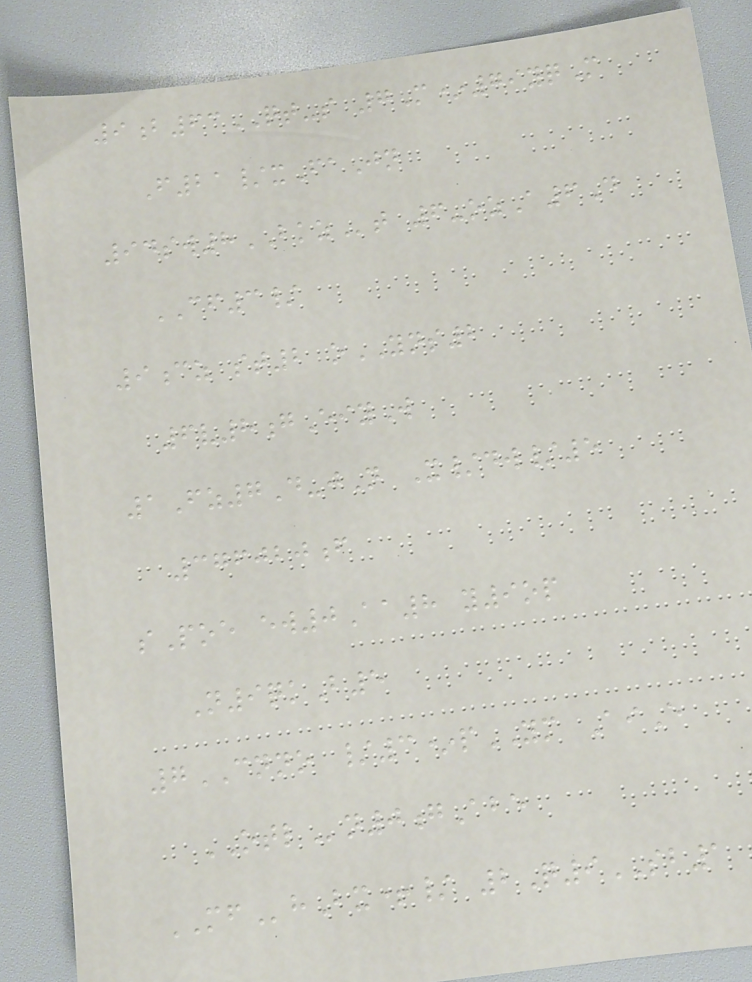9b63QT-s 7M*79yqM
F21/xFaJn
94sw8BKZt 6-ozA6D
CF3/
9cz st2 oYNS2
6v8gEiyW
1Fz7D-jN X/dw/5
376020f
sPoe ew0Aa8 y9op
N9qkB5
7CNNO /3*pYM AiE
OTLn0gAbe
MFhBx+/ 2Q9SB1
